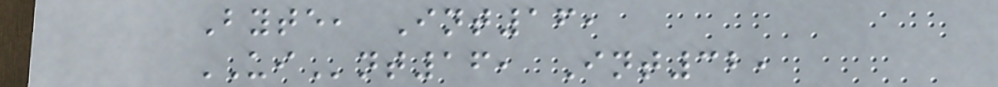Byte, Int16,
UInt16, Int32,
